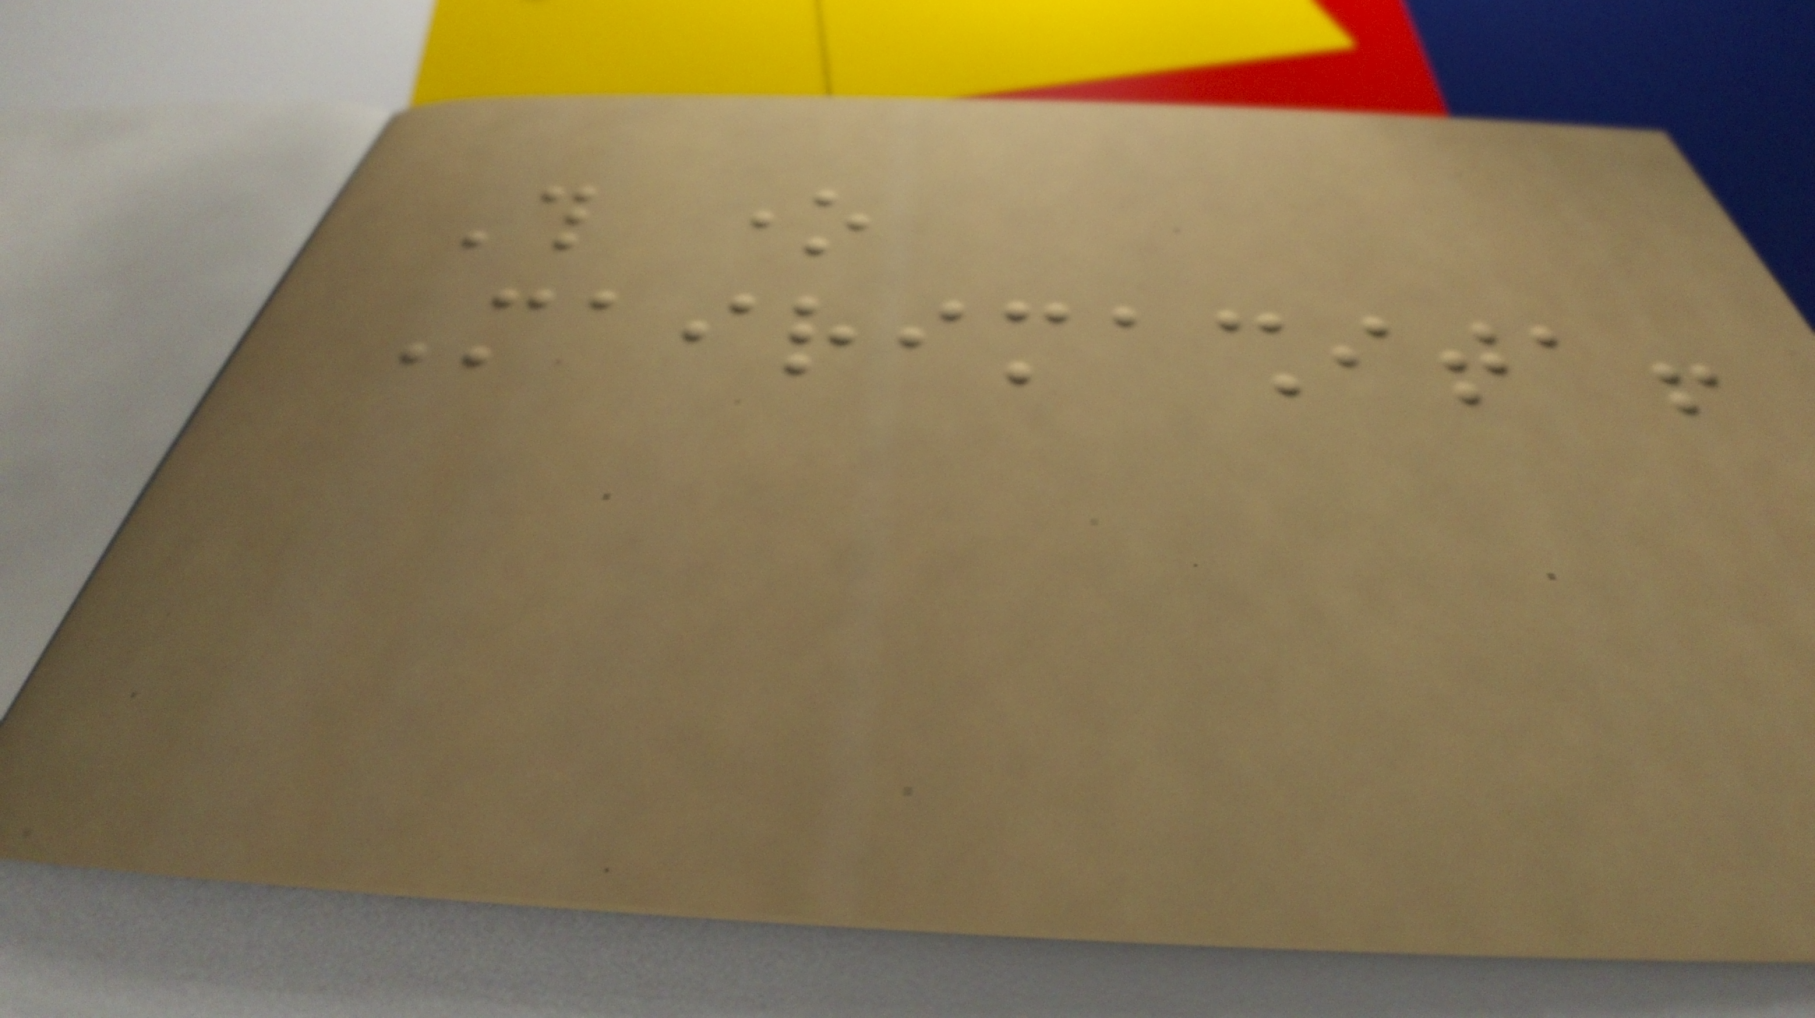This one
Mairimashita!
